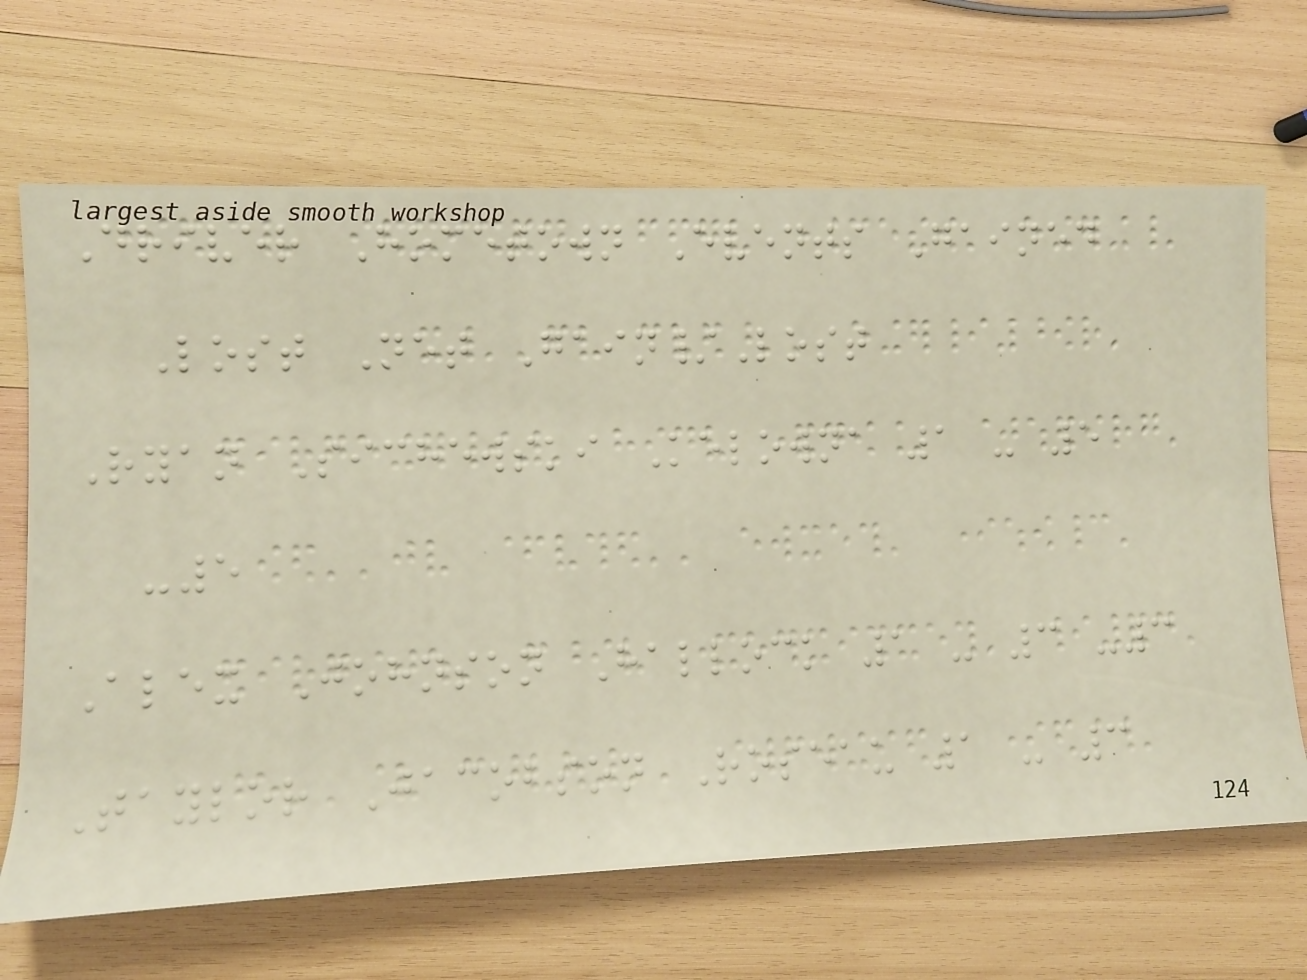Driver Hometown Events Gained
Lost Net Gain/Lost
Ryan Sichewski Kelowna 1 - 5
-5
Alex Johnson Hallock 1 - 3 -3
Taylor Jacobson Roseau 1 - 3
